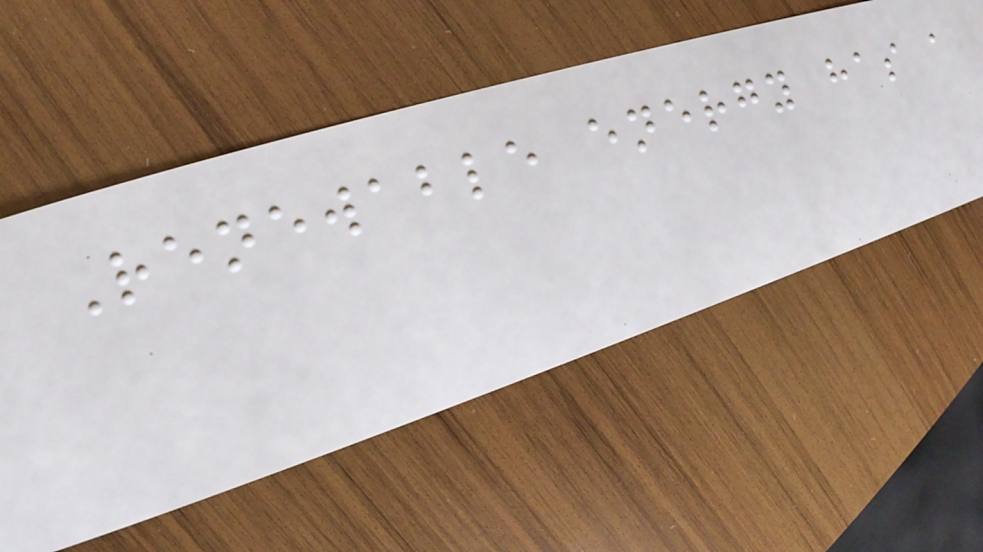Renewable energy has a
